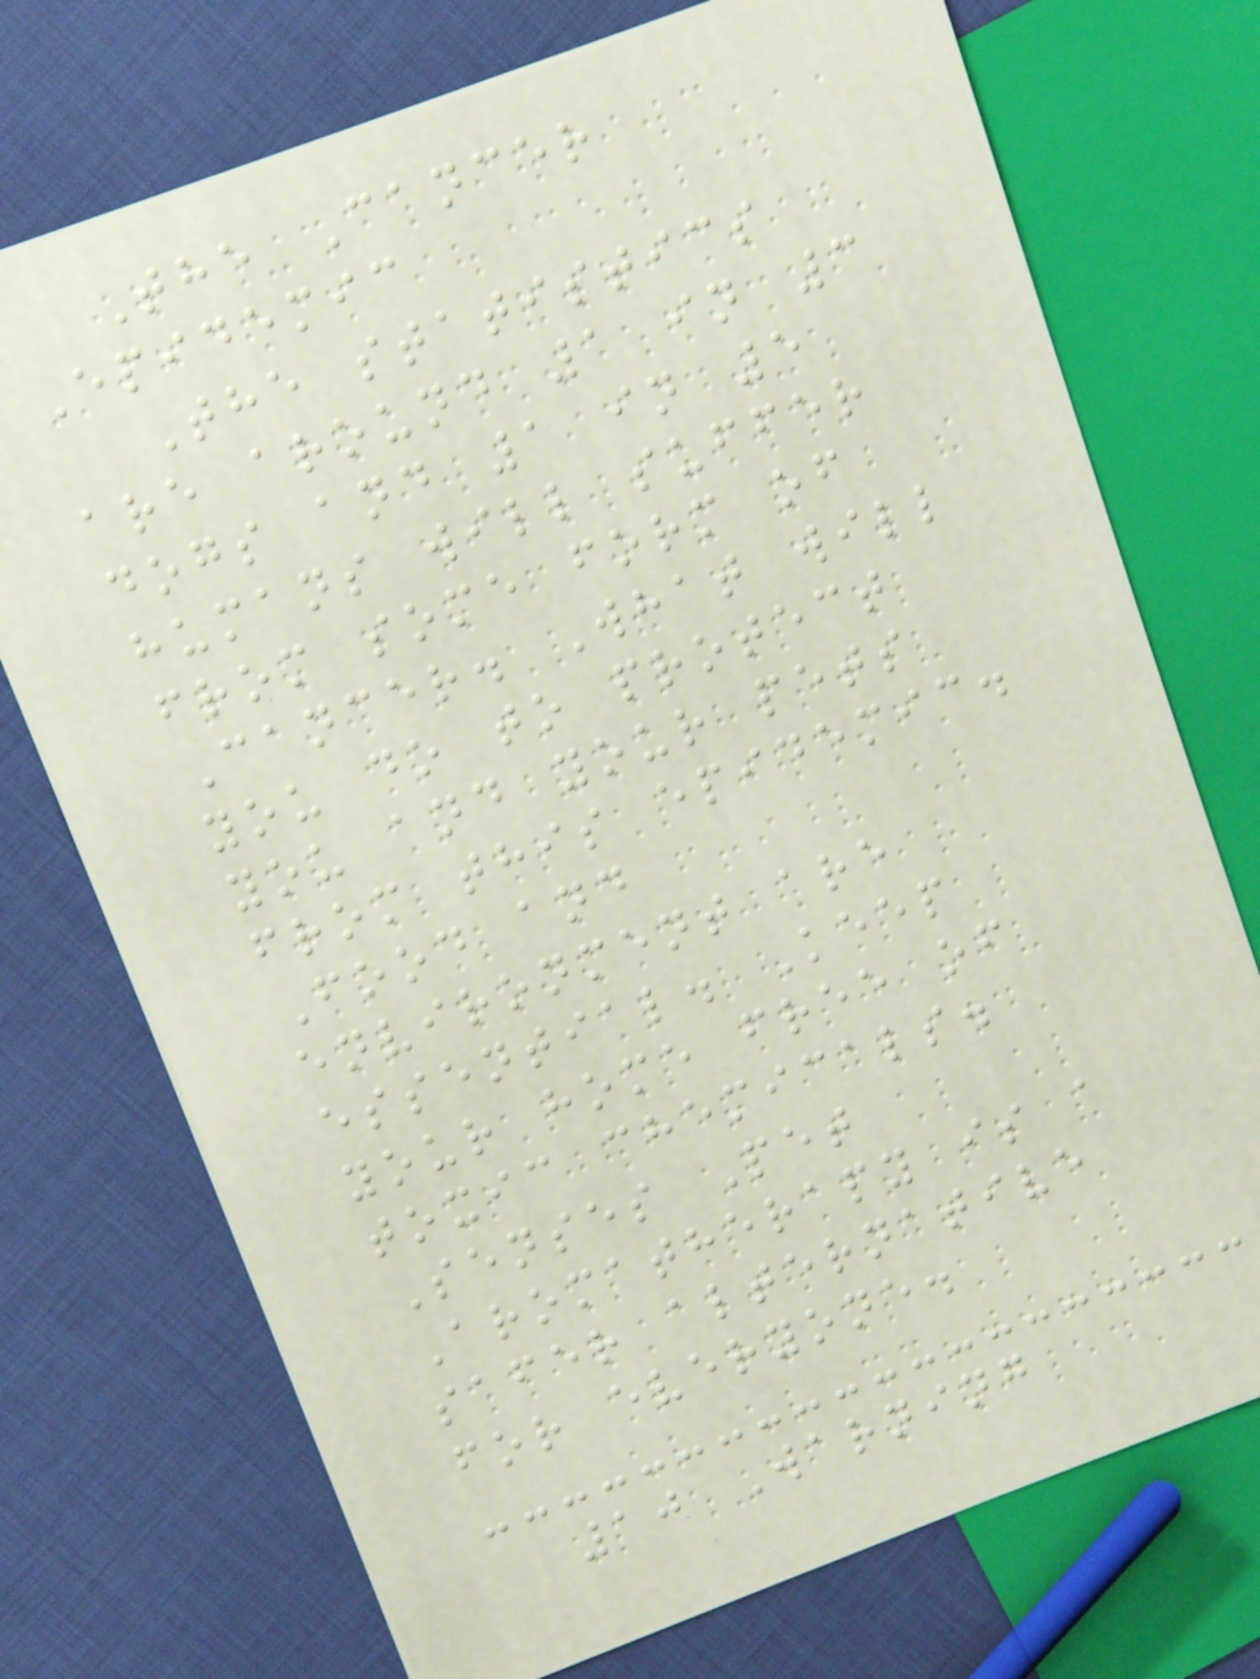The Cancer
Epidemic
The statistics
are around 1 in 3
dogs and 1 in 5
humans will suffer
from some form of
Cancer. What will
you do to protect
you and your pets
from this epidemic.
Food and
environment are
essential. Keep
your home free of
toxic chemicals.
Senses Pet
Aromatherapy is a
safer alternative
for everyone.
10 Warning
